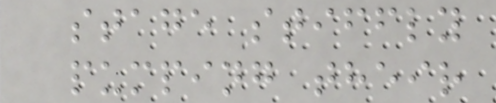stage stiffly
pumping their
